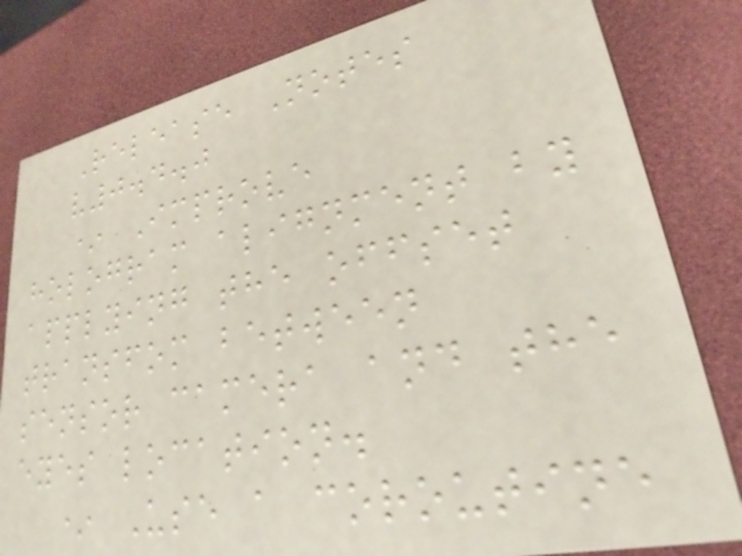Release Notes
v0.4.0
* Improve
hologram alignment by
applying the offset
transfom between
sensor camera and the
eyes location.
* Use a coroutine
